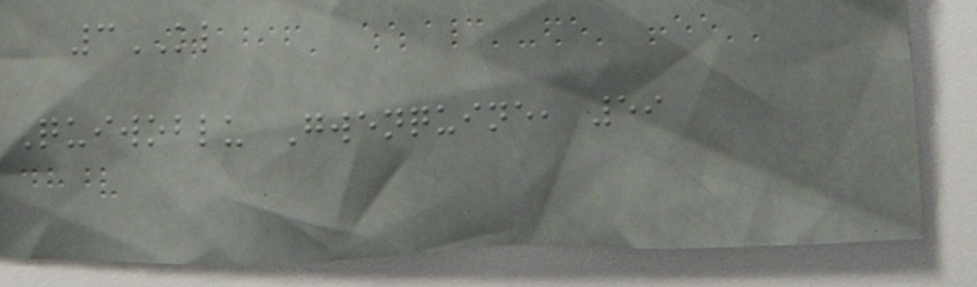3KL
Quiwoblu Gwenquine, 59
